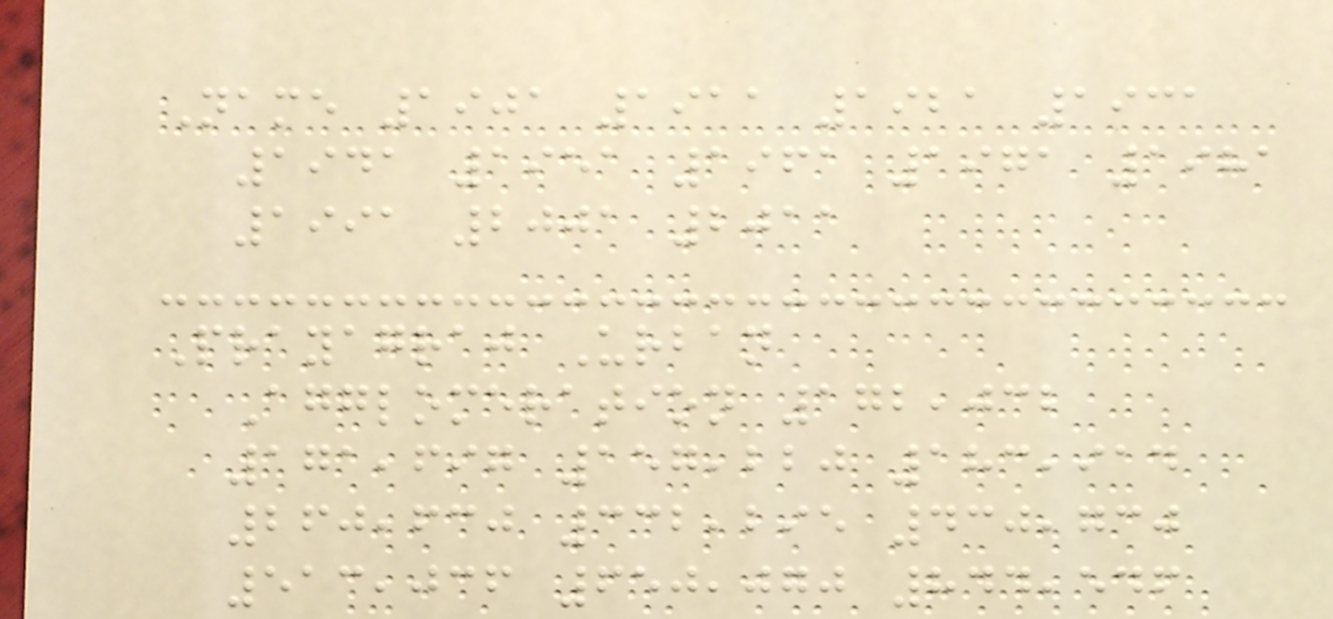Name 1901 1911 1921 1931
1941 1951 1961 1971 1981
1991 2001 2011
Prayagraj Urban
Agglomeration 172,032
171,697 157,220 183,914
260,630 332,295 430,730
513,036 650,070 844,546
